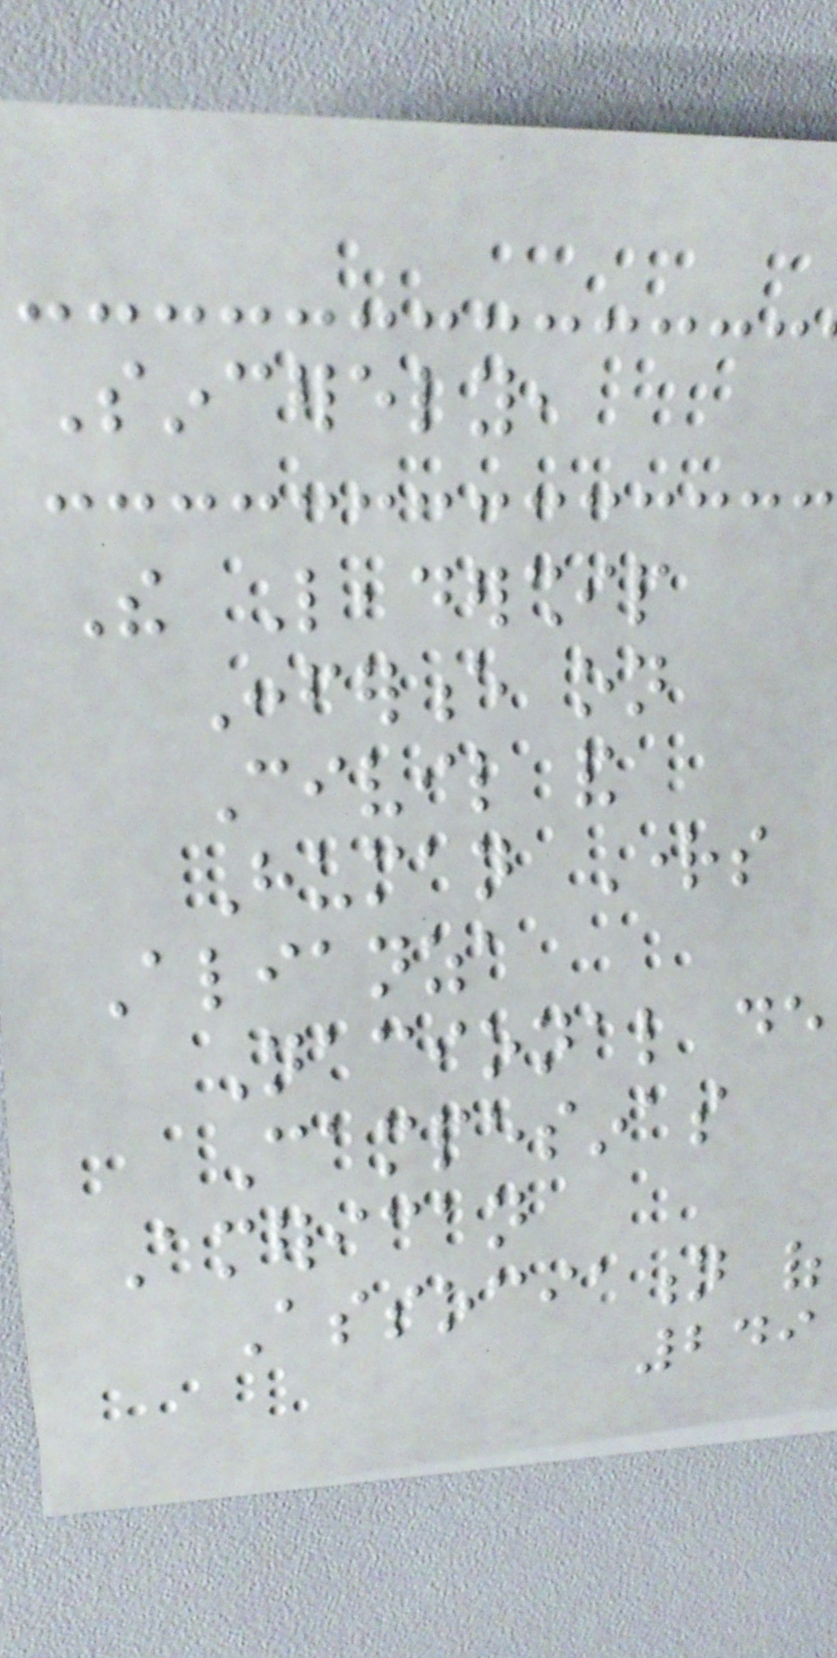Sincerely,
The Leadership
Conference on
Civil and
Human Rights
Alianza
Nacional de
Campesinas
American
Association of
249
